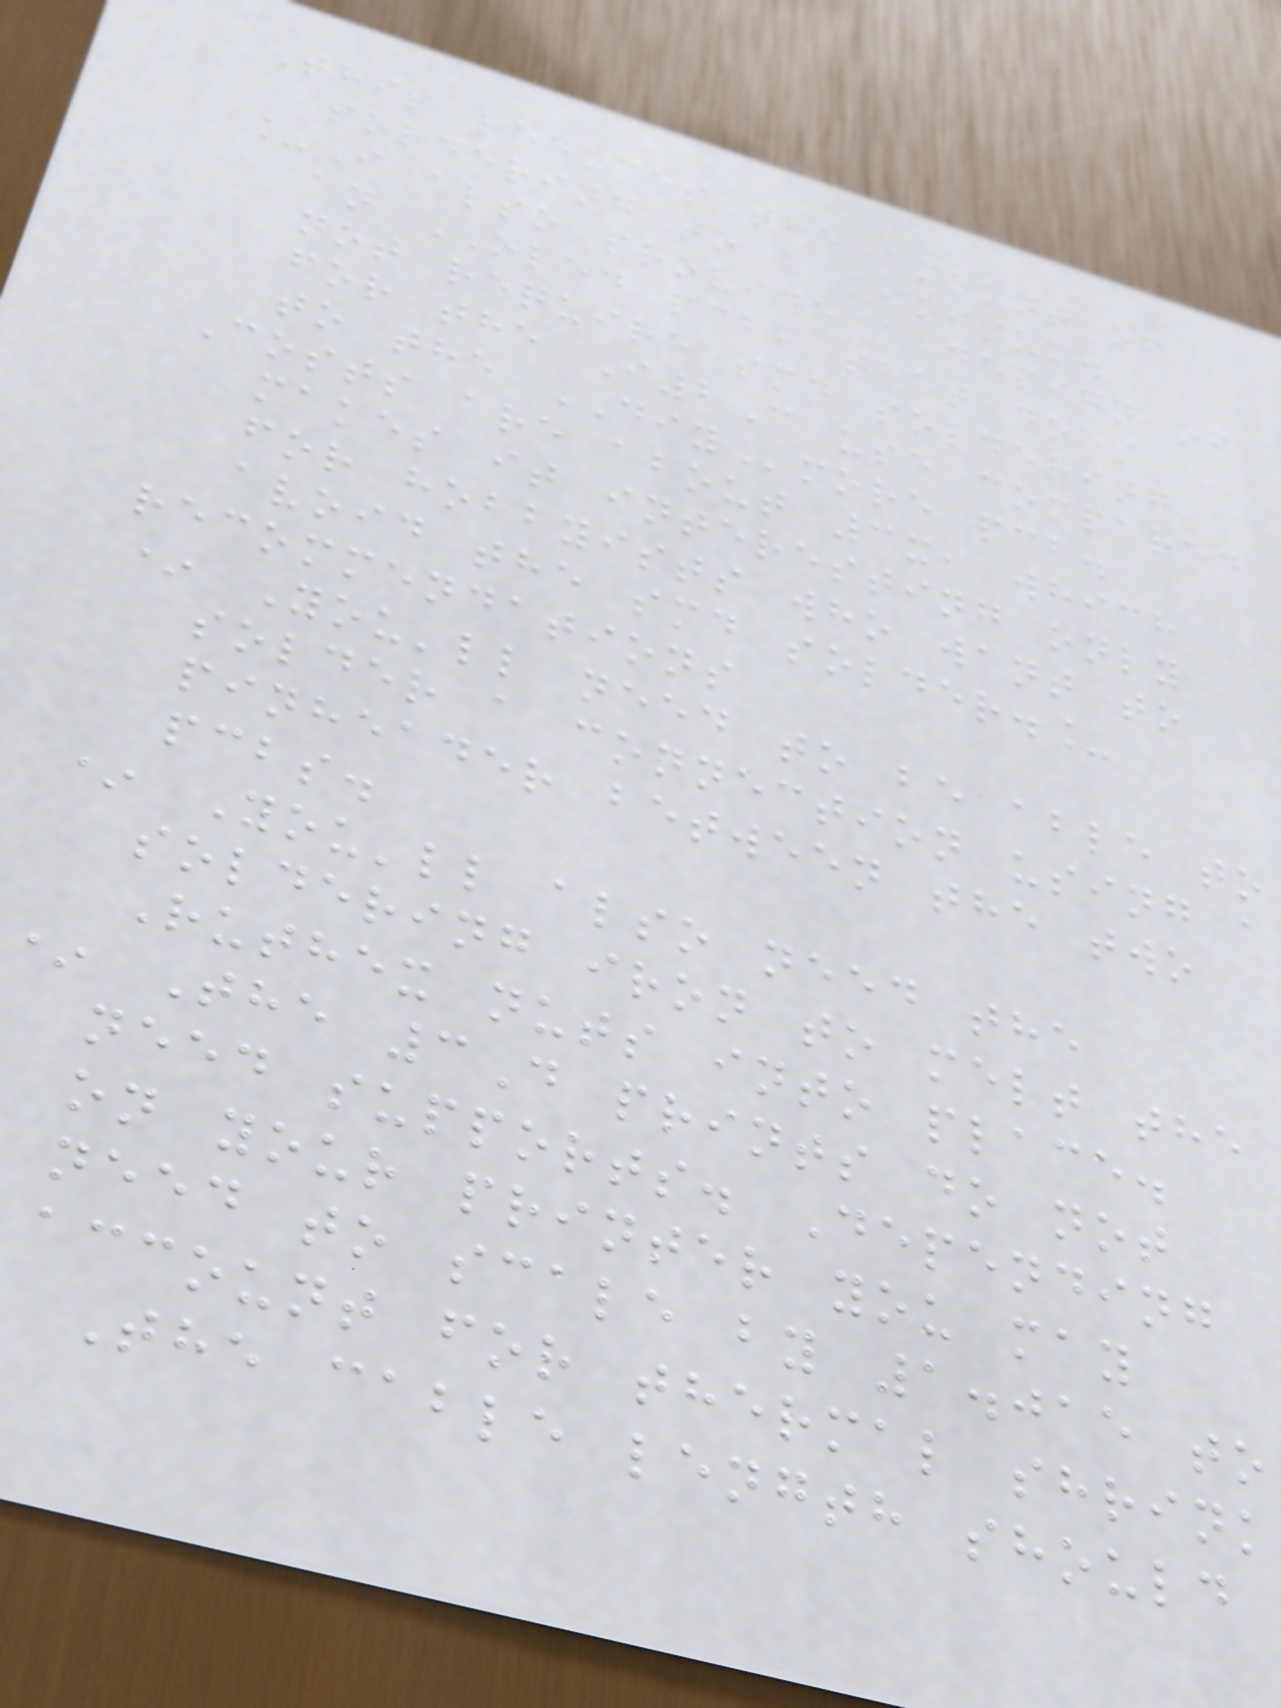This reduces the amount of
soldering to a minimum.
_I also provide a design of
an OLED pcb, that does
not require smd soldering
for the I2C use compared
to the DIYmore pcb.
Costs are about 3x, which
makes it interesting only
for hobbyists who want to
avoid the smd solder._
recommendations
* You'll need to be able to
solder a connection using a
pinheader between the two
pcbs.
* You'll also need the
soldering iron to melt the
Ruthex nuts into place.
* The 3D prints do not
need supports. Depending
on your printer you may
need to scale by 1.015 to
account for thermal shrink
The cable length should
